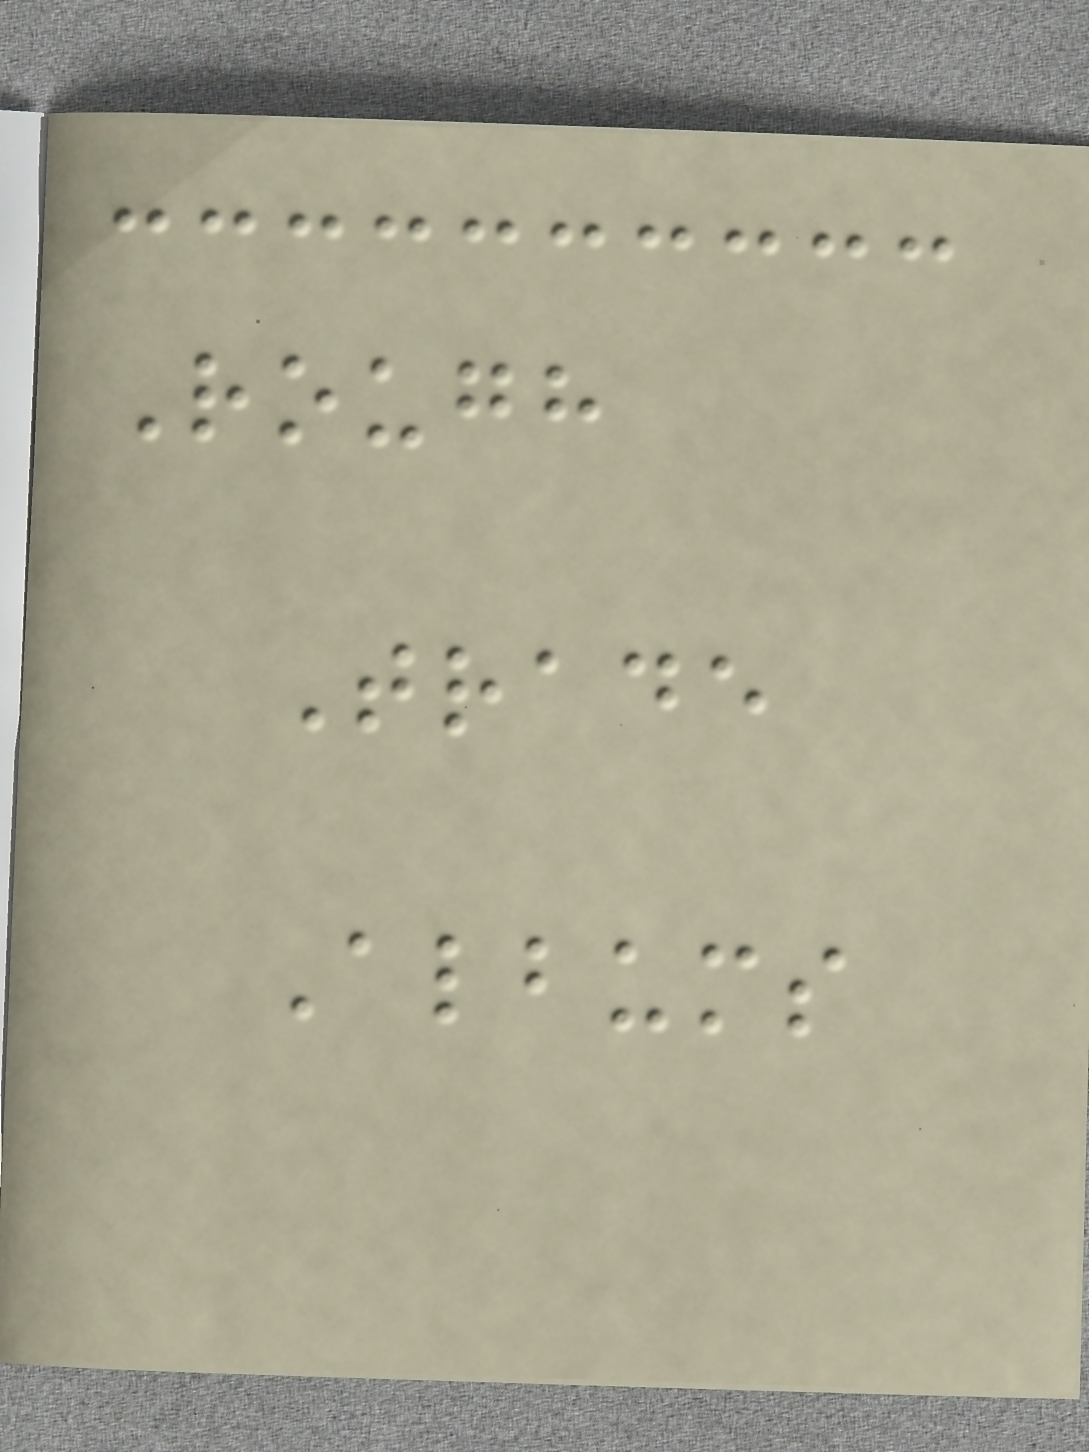Rough
Trade
Albums
